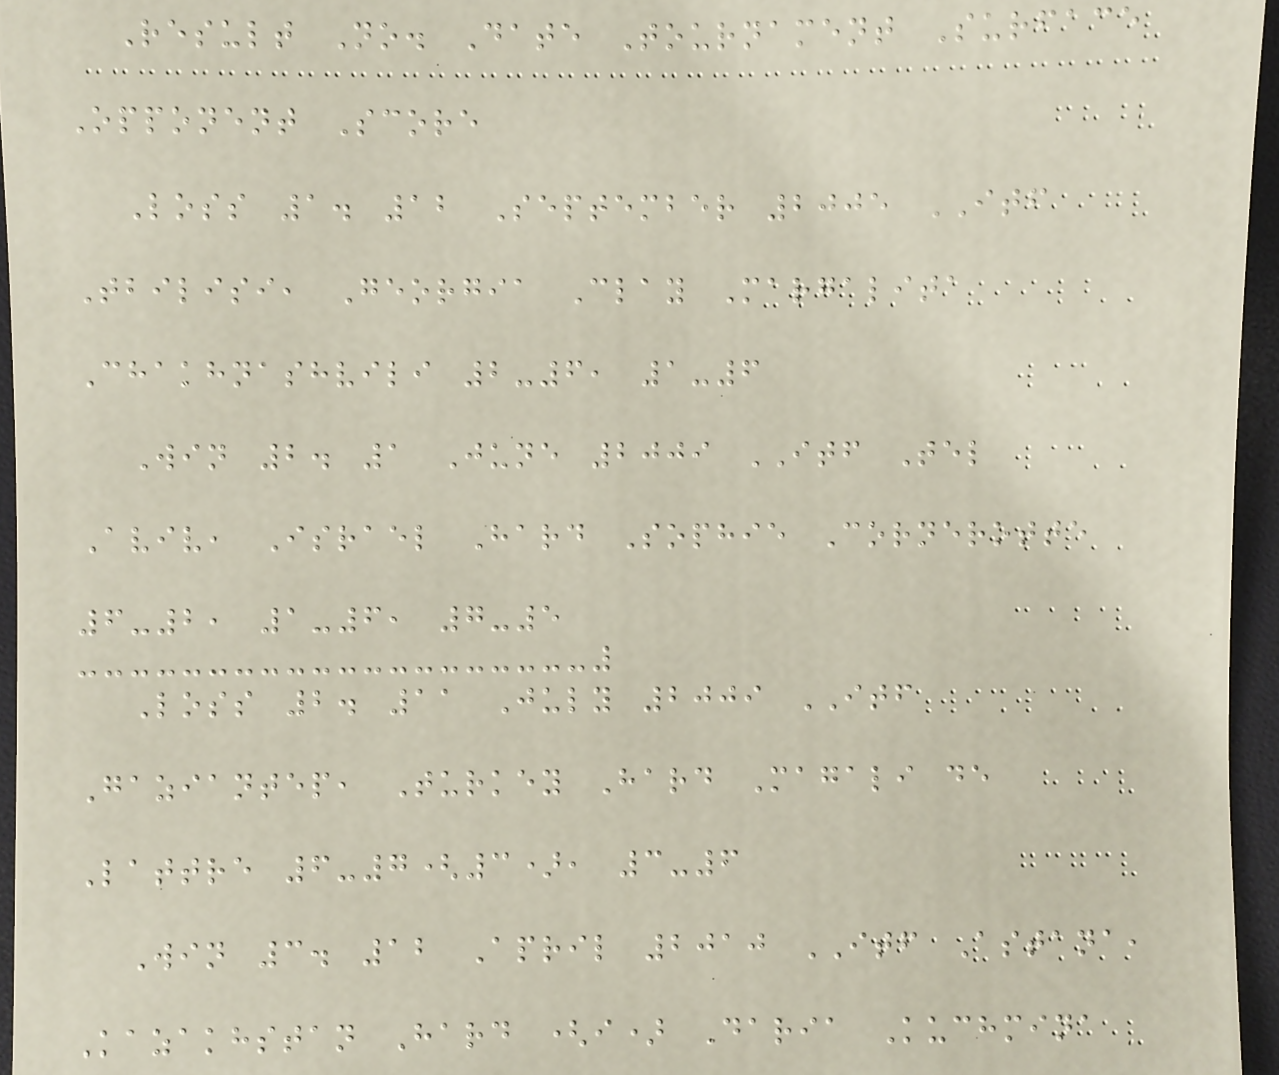Result No. Date Tournament Surface
Opponent Score
Loss 1. 12 September 2005 ITF
Tbilisi, Georgia Clay Margalita
Chakhnashvili 2-6, 1-6
Win 2. 1 June 2009 ITF Tel
Aviv, Israel Hard Sophie Cornerotte
6-2, 1-6, 7-5
Loss 2. 11 July 2009 ITF
Gaziantep, Turkey Hard Magali de
Lattre 6-7(3), 3-6
Win 3. 12 April 2010 ITF Astana,
Kazakhstan Hard (i) Daria Kuchmina
